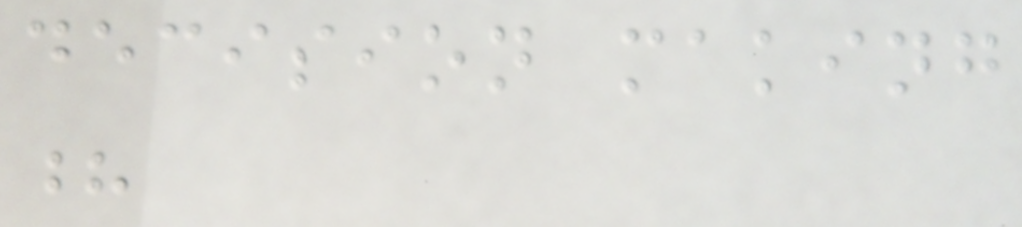decision making
?
